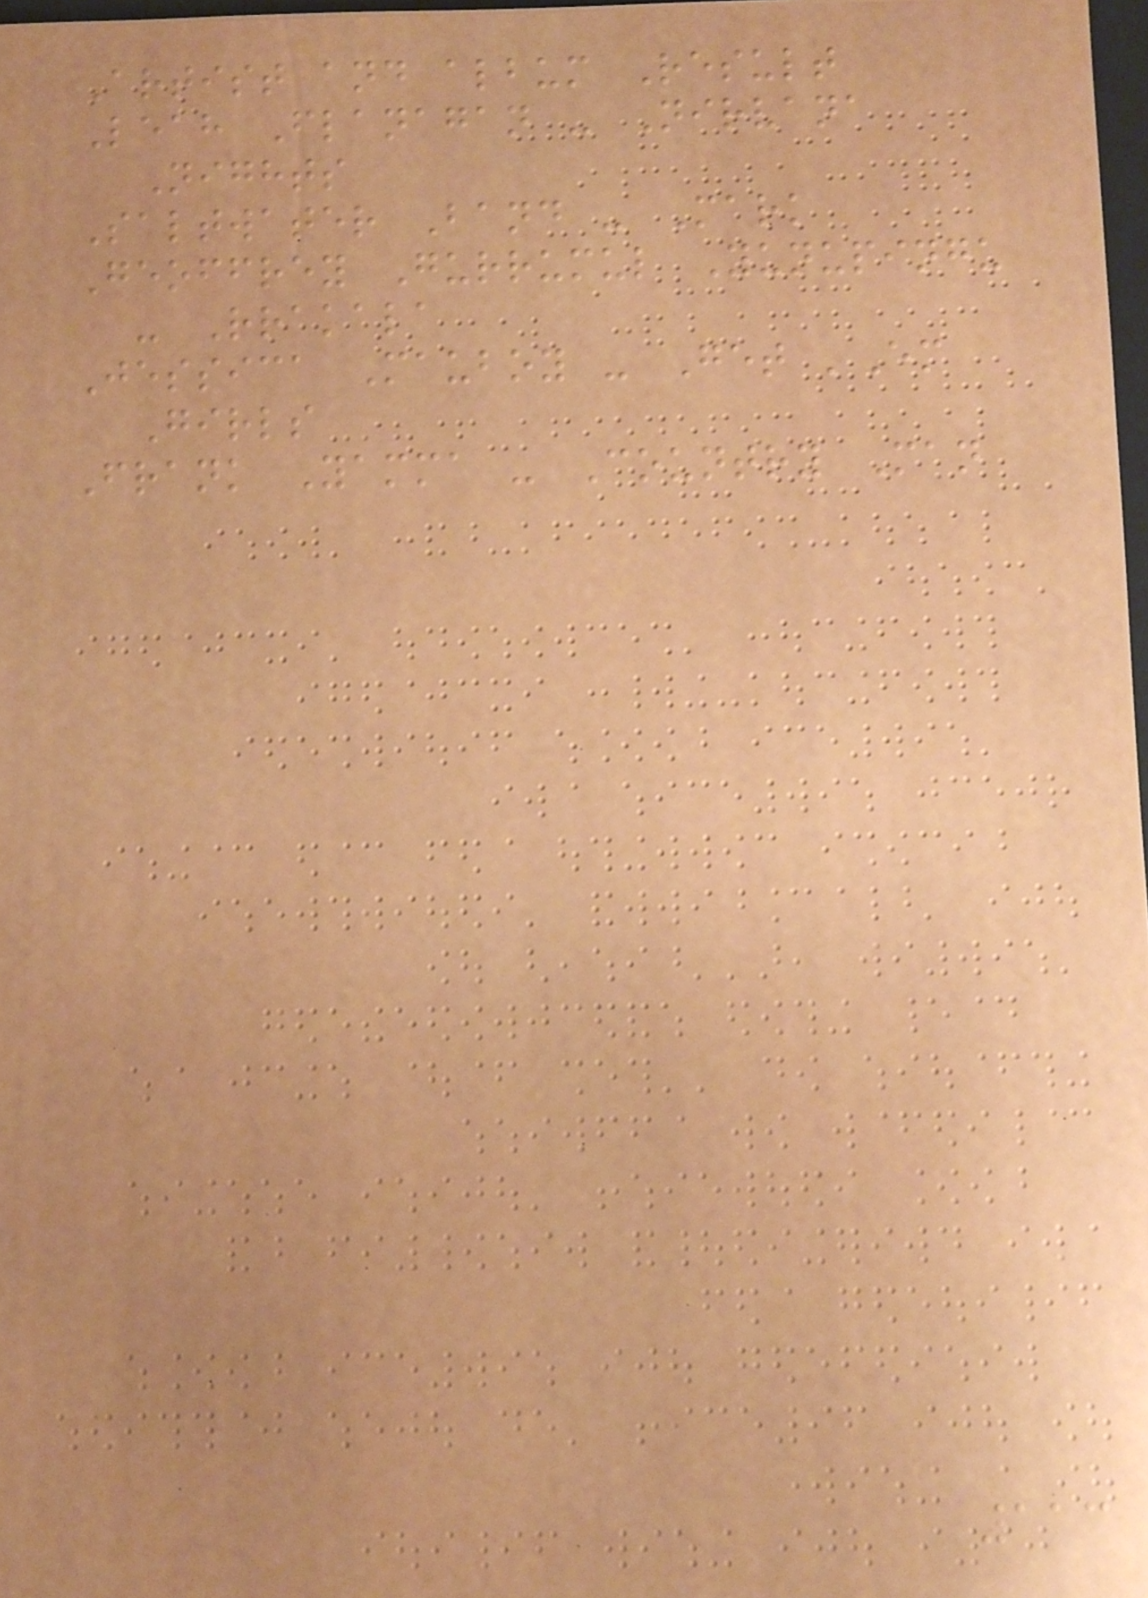Artist and album Result
Leah Flanagan - Nirvana
Nights
Saltwater Band - Mark
Geoffrey Gurrumul Yunupingu
- Rrakala
Jessica Mauboy - Get 'Em
Girls
Frank Yamma - Country Man
113
